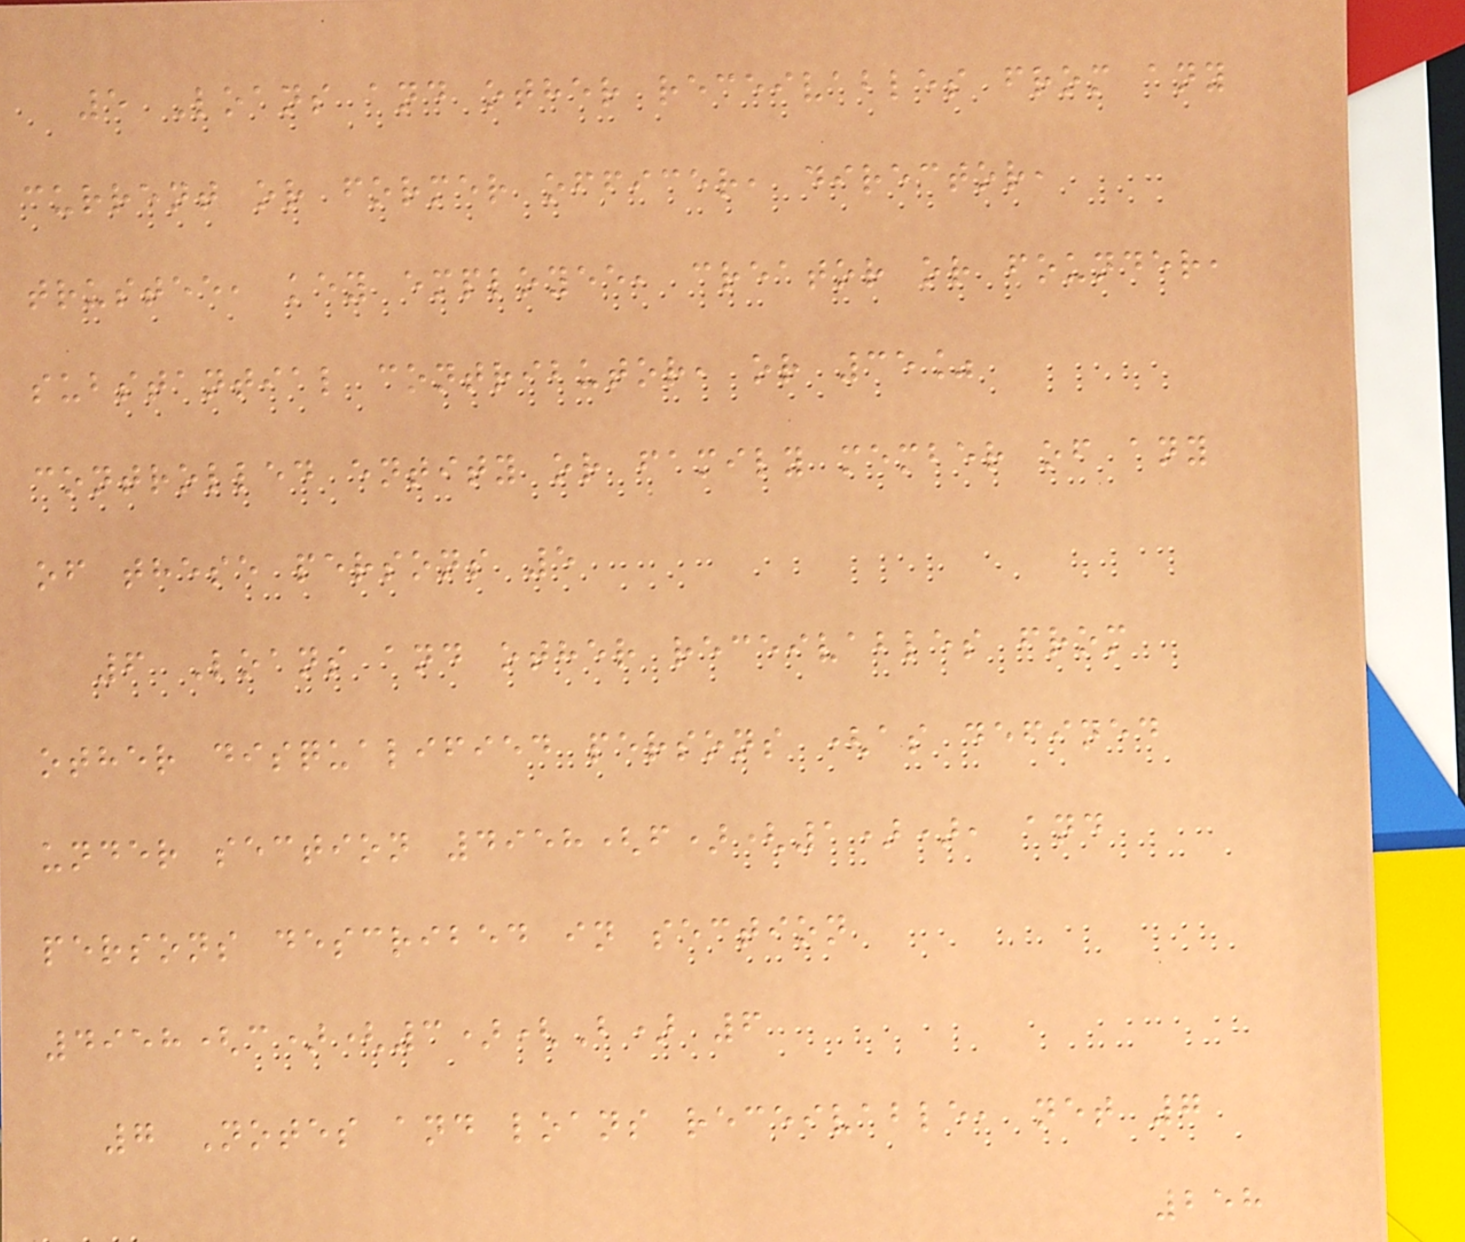5 Loans and other receivables from any
current or former officer, director,
trustee, key employee, creator or founder,
substantial contributor, or 35%
controlled entity or family member of any
of these persons 5
6 Loans and other receivables from
other disqualified persons (as defined
under section 4958(f)(1)), and
persons described in section
4958(c)(3)(B) 6
7 Notes and loans receivable, net 7
258
